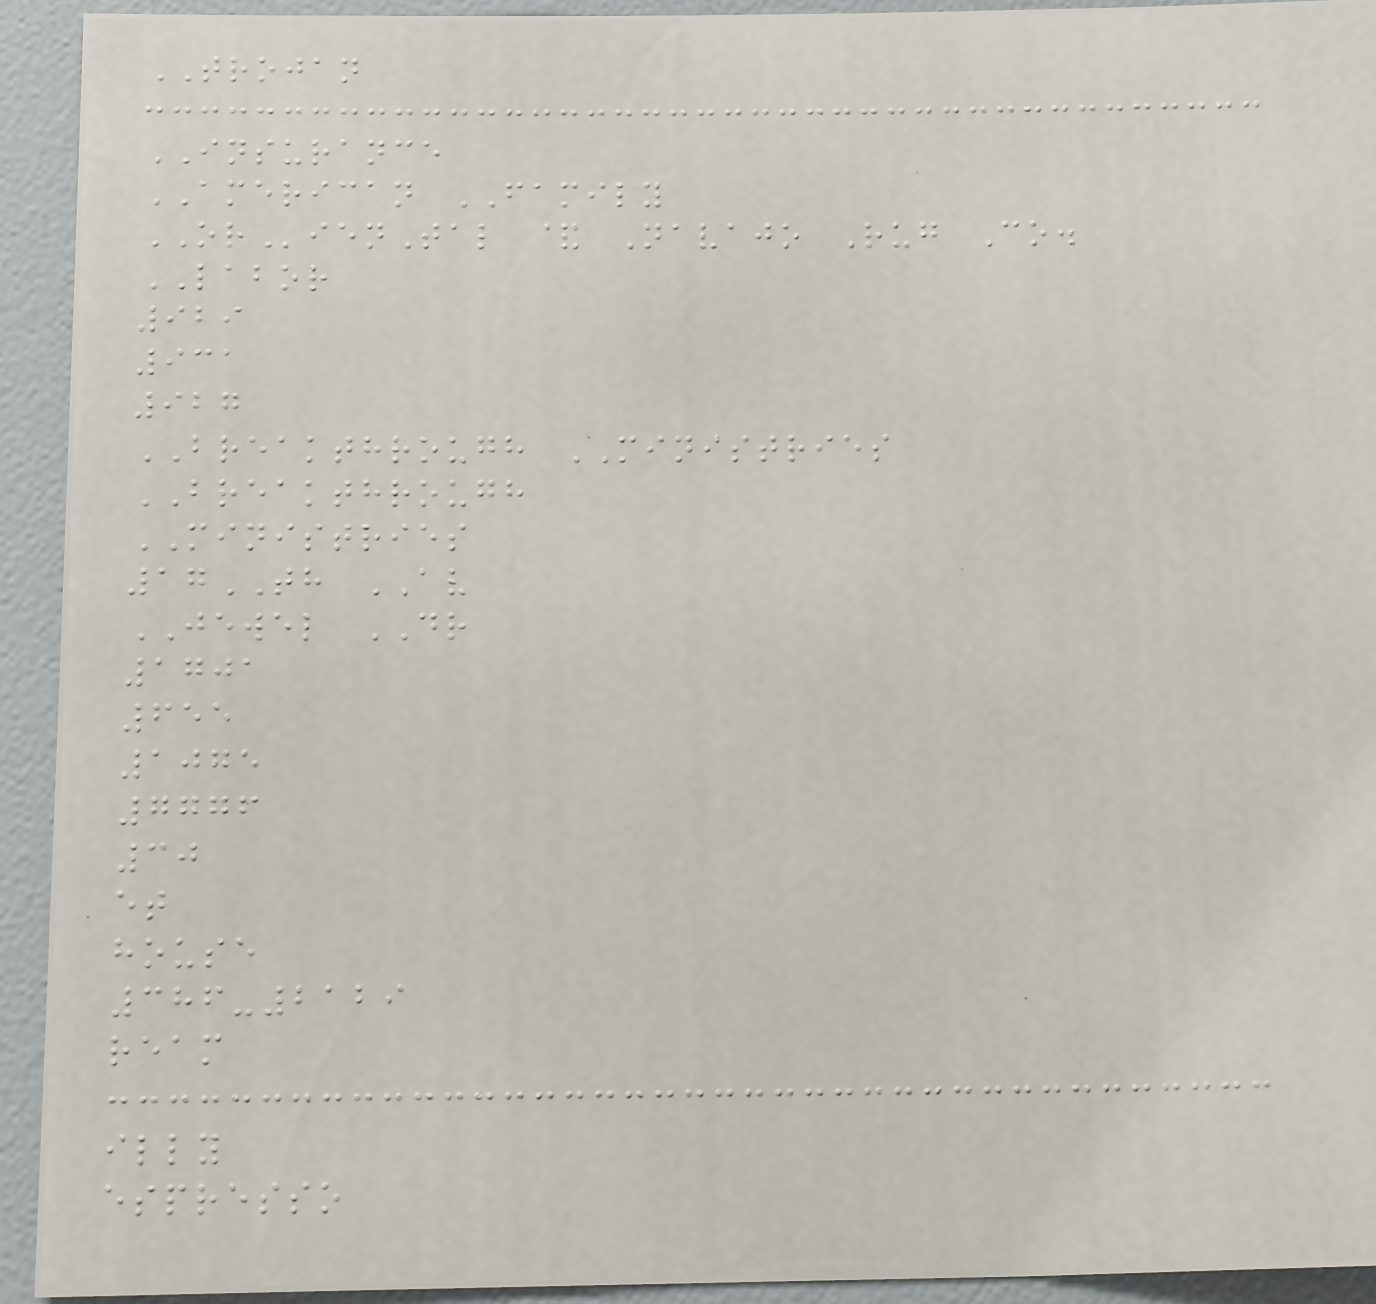TROJAN
INSURANCE
AMERICAN FAMILY
ORienTal & Navajo Rug Co.
LABOR
929
931
927
BREAKTHROUGH MINISTRIES
BREAKTHROUGH
MINISTRIES
17TH AV
JEWEL DR
1701
655
1075
7776
30
et
house
386-2129
ream
illy
espresso
